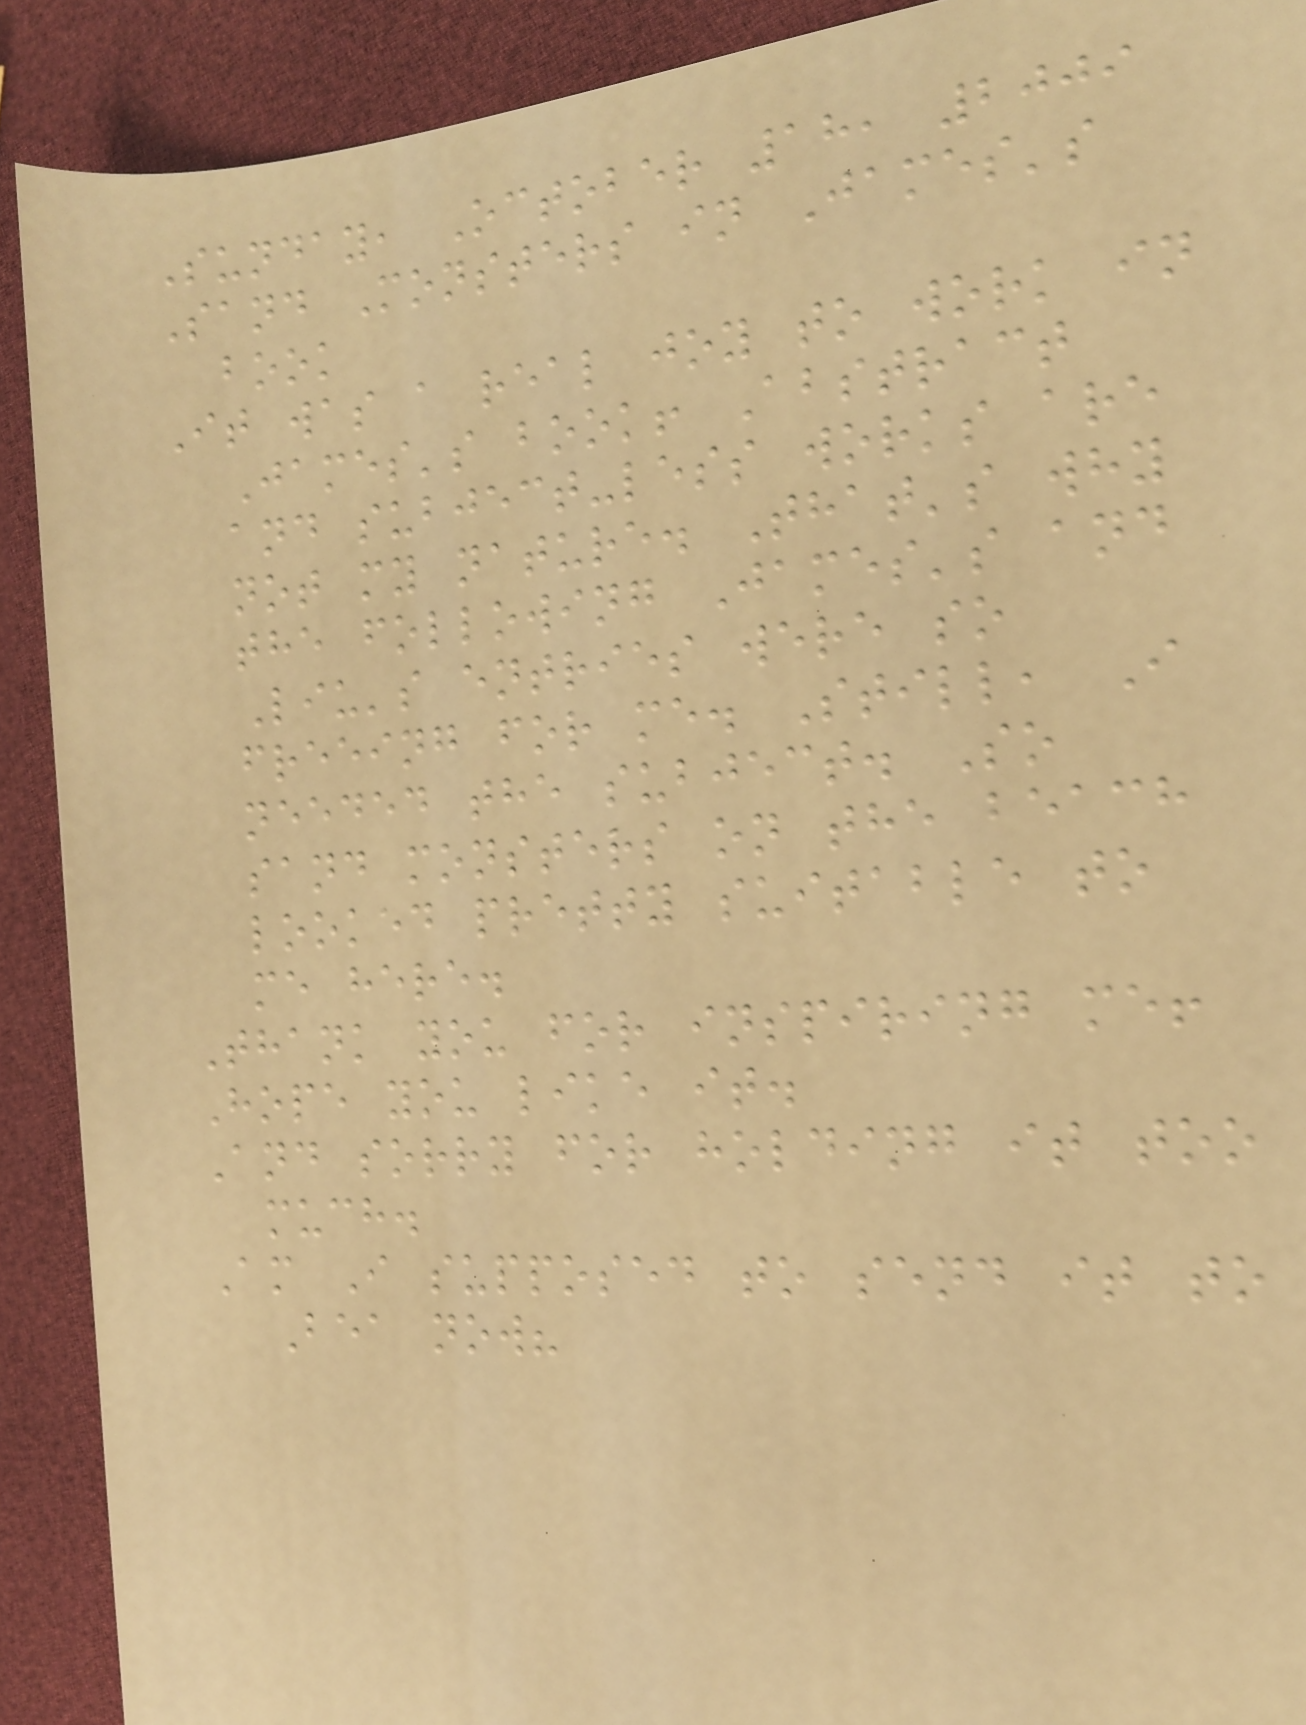Sunday, October 18, 2009
Sand Monsters in James's
book
It was a real joy to work in
James's book! Abstract
and subject-less works are
not my nature. That's why
the following James's and
Liu's entries were so
freeing for me. Still, I
needed the subject. So
sand monsters on the beach
looked pretty suitable to
me here.
Thank you for inspiring me!
Hope you like it.
And sorry for holding it too
much.
Am I supposed to send it to
Bea now?
